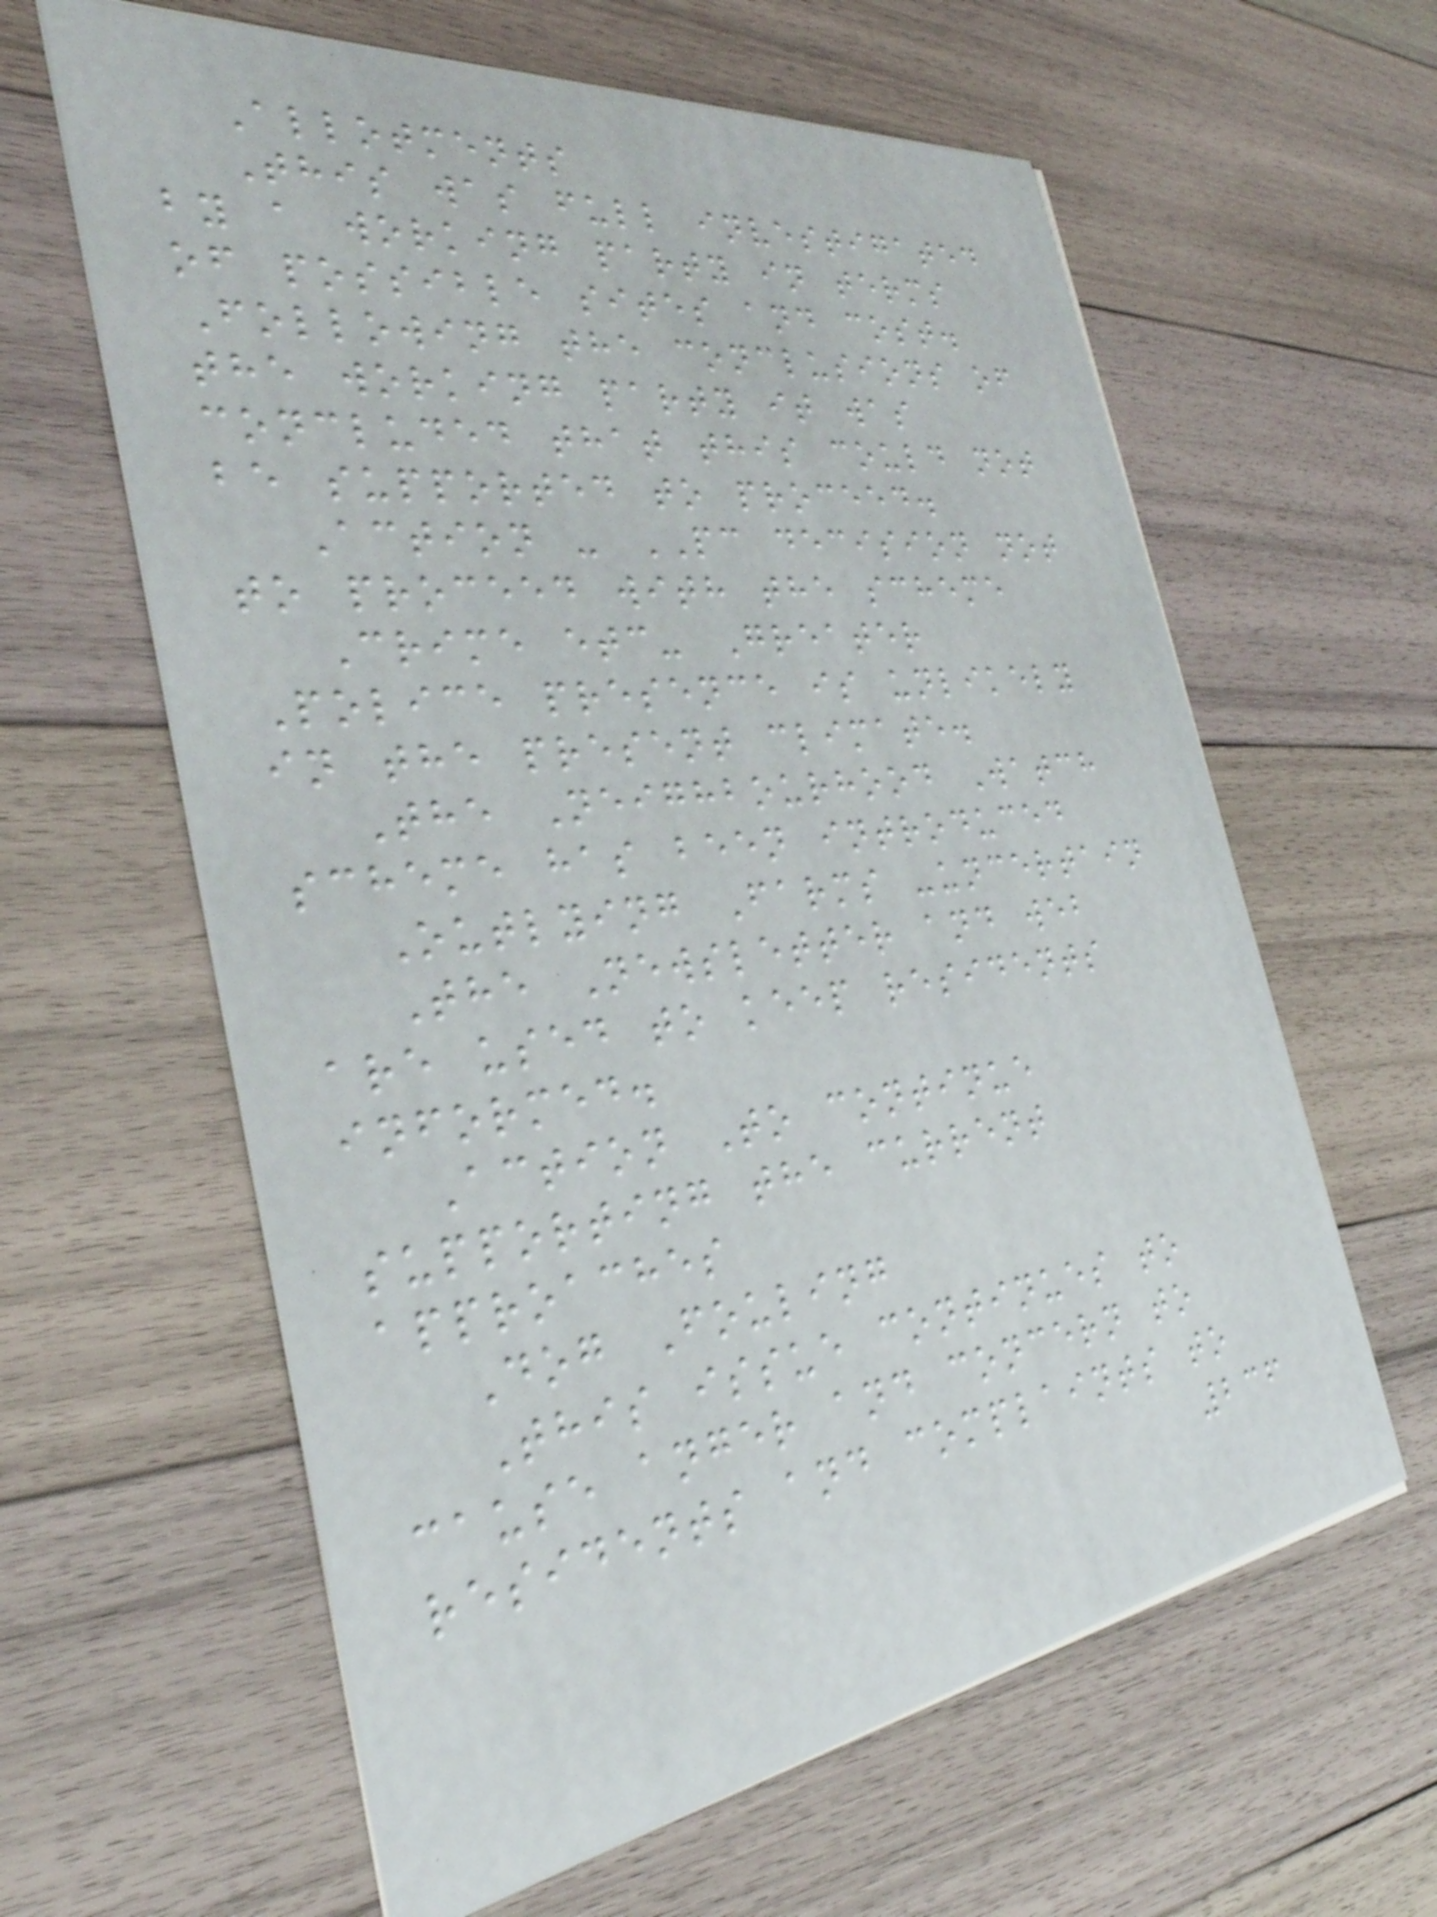Allotments
This was full investigated
by a working party in terms
of possible sites and cost.
Following the conclusions of
the working party it was
concluded that this could not
be supported to proceed.
Action - PC decision not
to proceed with the scheme
Crime etc- Greater
Police presence is unlikely
in the present climate.
The Neighbourhood Watch
scheme has been introduced
Outlying Farms -uncertain
The Newsletter and web
are used to keep residents
informed.
Action To continue
supporting the current
approaches
Dog Fouling
This issue continues to
cause anger and concern to
residents and complaints to
236
